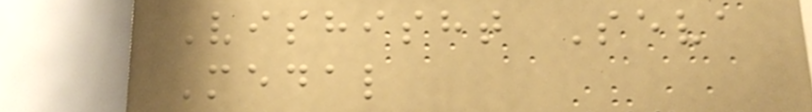Vishisht Seva
Medal
